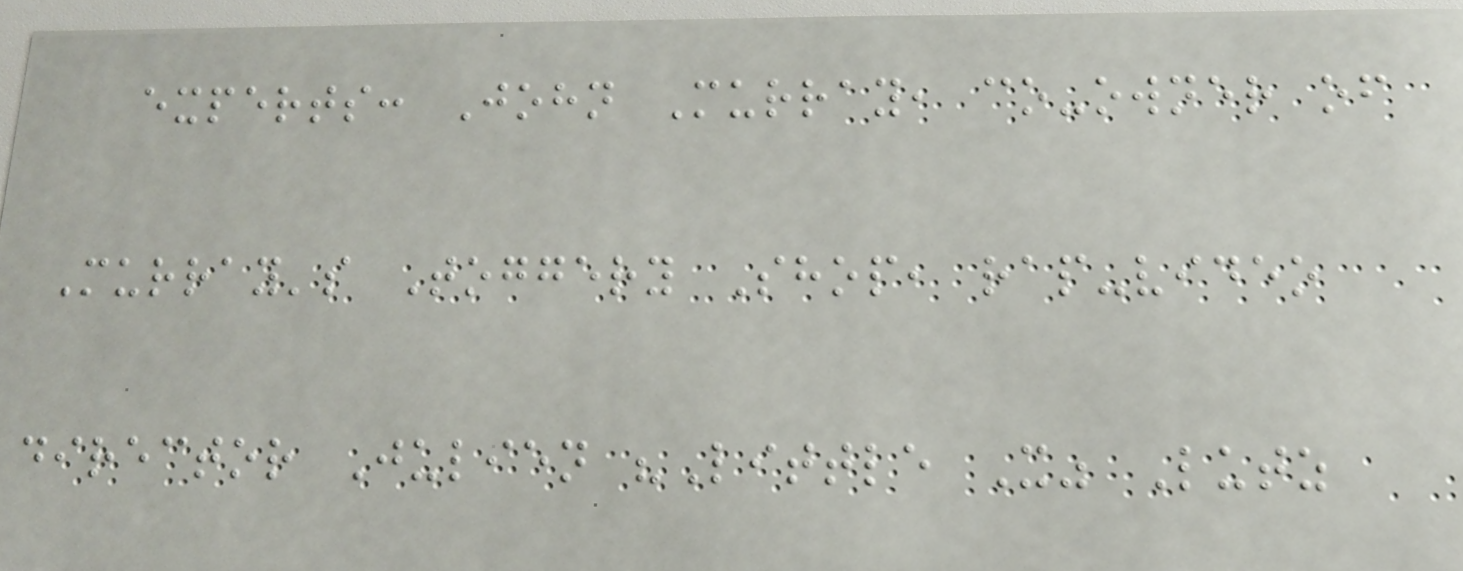experts: John Murray, co-owner of
Murray's Toggery Shop, rap-video
director Julien "Little X" Lutz
